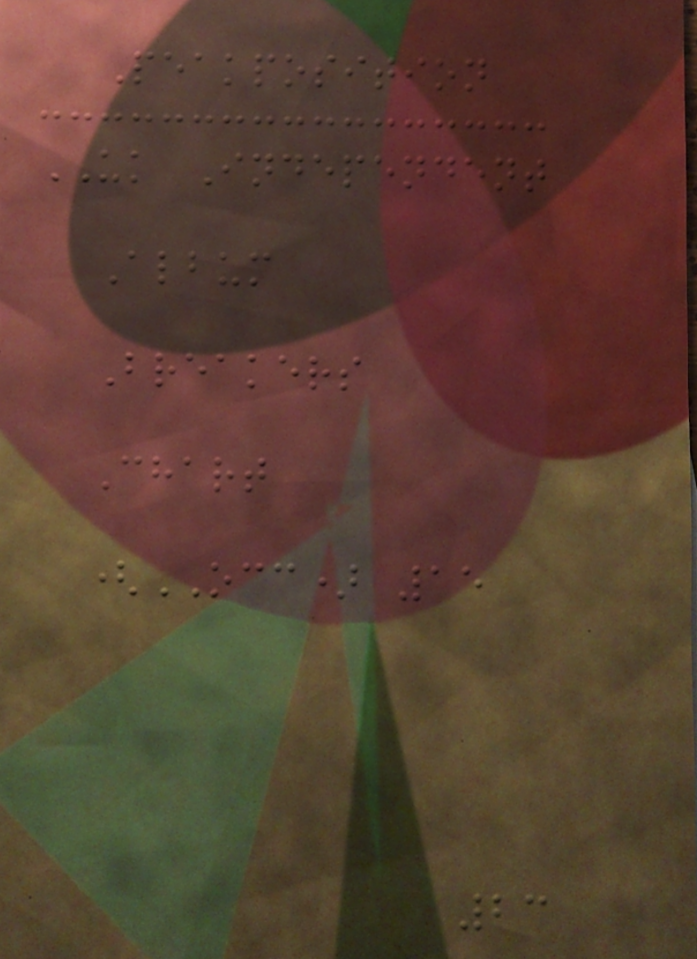Peakposition
UK Independent
Album
Breakers
Chart
(OCC) 15
23
